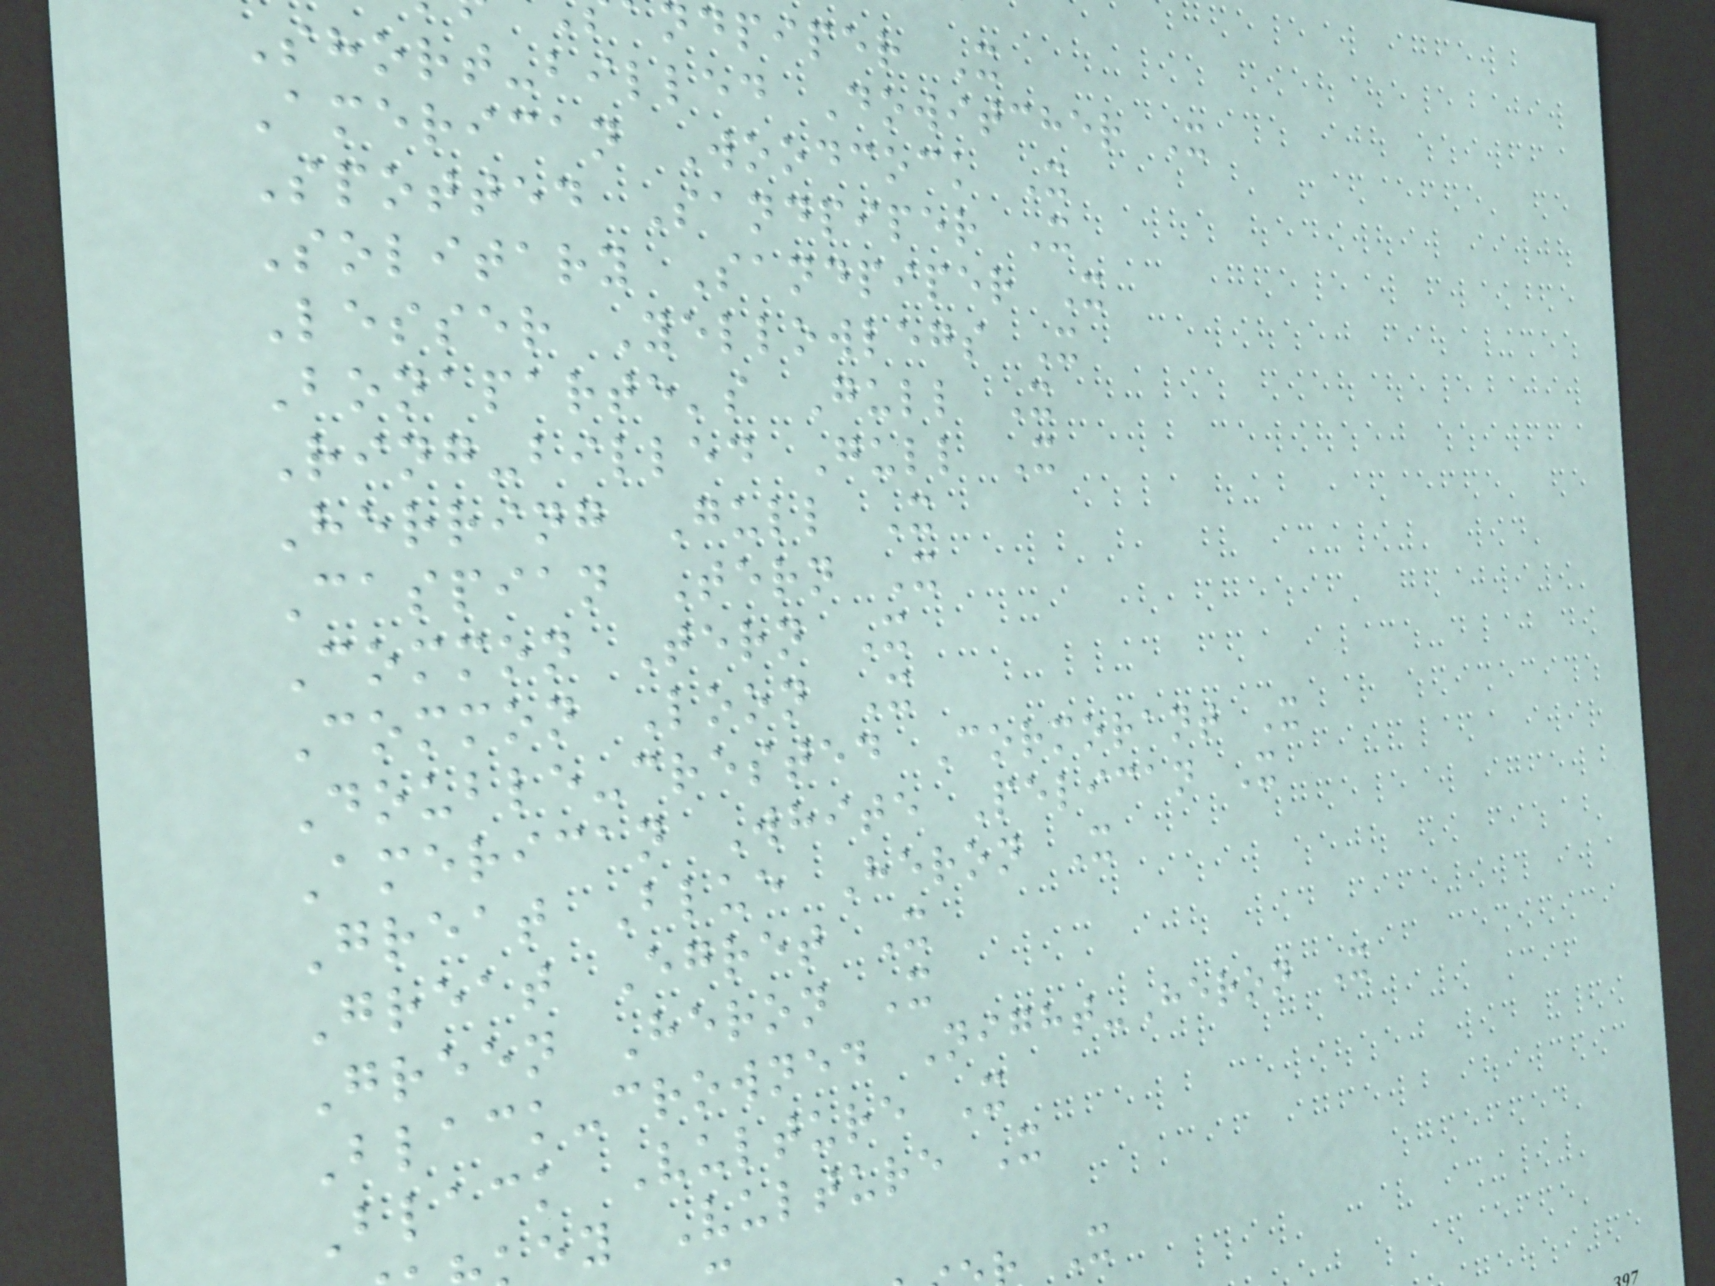ndpiper X
Short-billed Dowitcher X
American Woodcock X
Spotted Sandpiper X
Solitary Sandpiper X
Lesser Yellowlegs X
Bonaparte's Gull X
Ring-billed Gull X
Herring Gull X
Caspian Tern X
Common Tern X
Common Loon X
Double-crested Cormorant X
American White Pelican X
Great Blue Heron X
Great Egret X
Green Heron X
Black-crowned Night-Heron X
Black Vulture X
ey Vulture X
